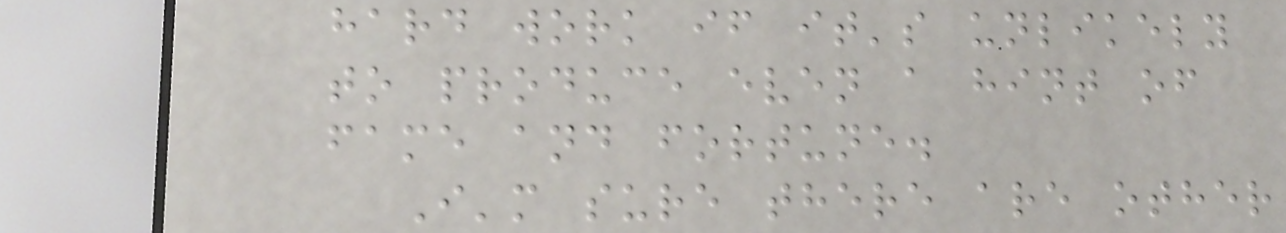hard work if it's unlikely
to produce even a hint of
fame and fortune.
I'm sure there are other
